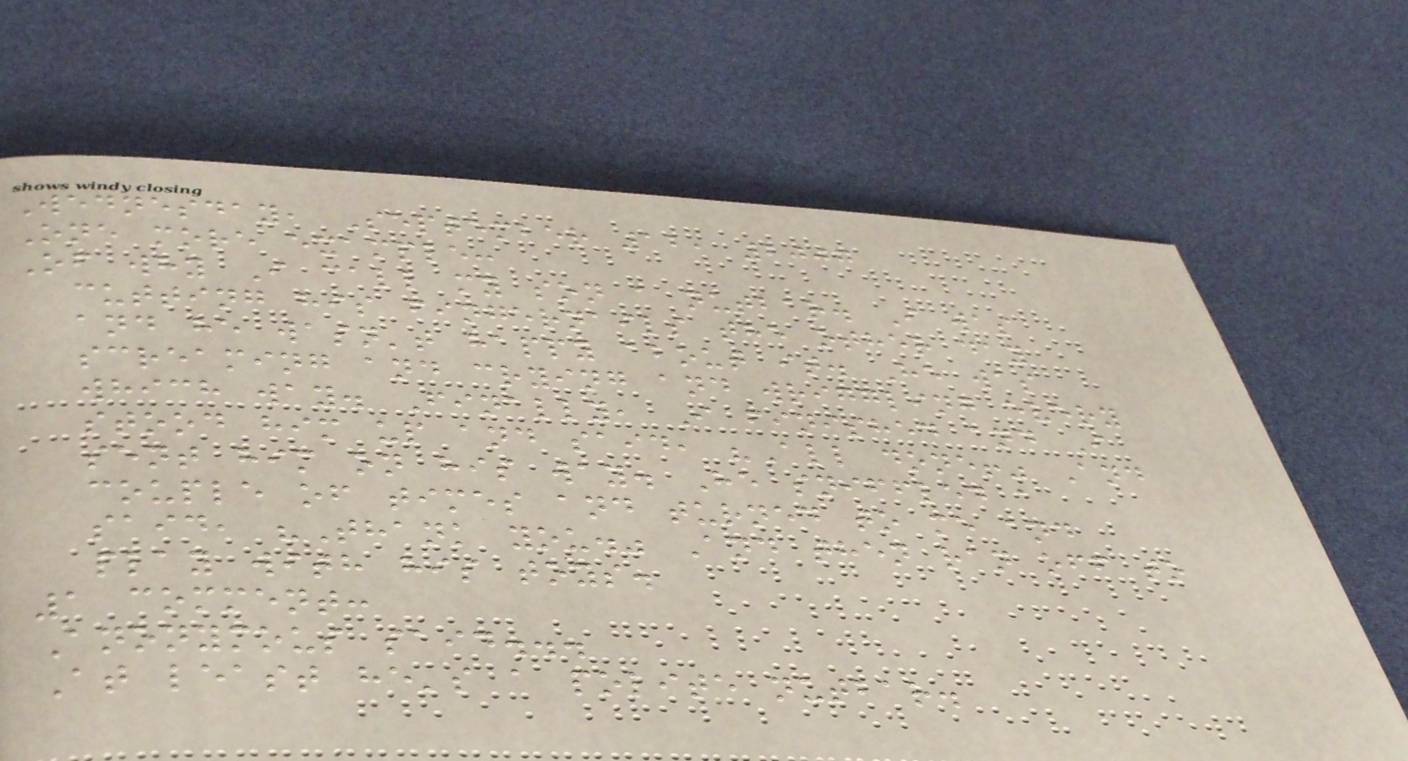Wednesday, September 12, 2007
One more example:
Of why I call my son a nutbar. I was
cutting his fingernails the other day
and he wasn't happy about it. He was
screaming and crying and wriggling every
which way. Finally, I finished and I
stood him up and said, "All done!" And
sent him on his way. He sniffled a
couple of times and turned to me and
said, "Thank you." And then ran off to
play with his toys.
1 comment:
Anonymous said...
At least he's a polite nutbar.
